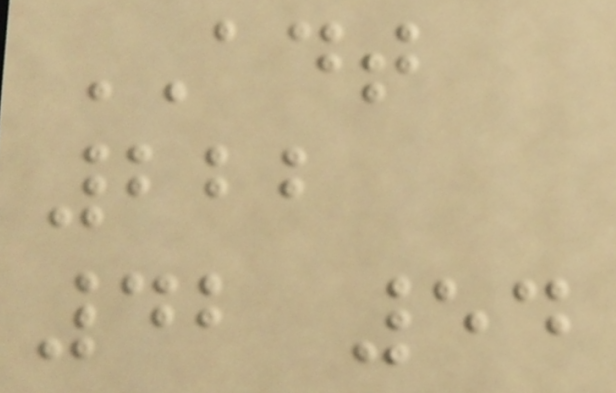ADT
222
42 54
